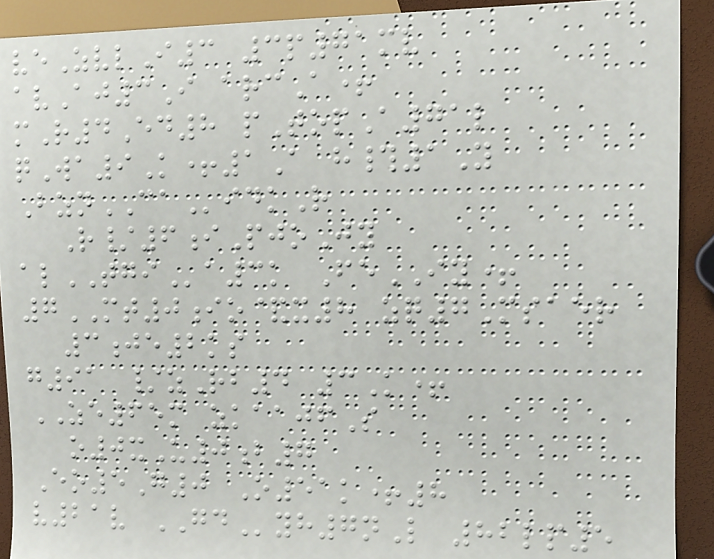veZvlI3 3p71mv
avAj3I arcA+
mR4Ed8 pTopA71l
qWa9K+1A h#1Y
BznCAidkR
R/6iPjoJy
alTGIa3k FeIY+
7MT0io&x8 zq7Msaer
3je2ks
g91 /zRb4 3K+
ZE65m zkaajfS
o0xU0b7
Eo5G0 O51k+8
v21v GDyh7nL 82lp5
